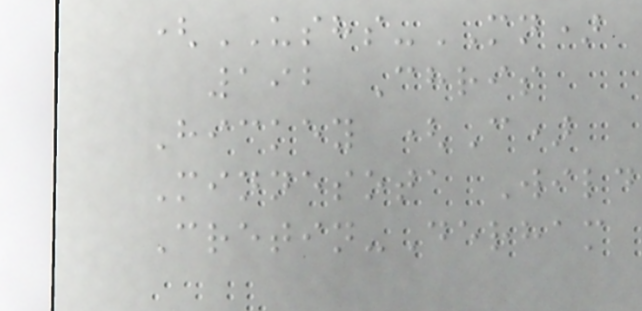(USHS-MN)
192 Chris
Hickey (C)
Minnesota Wild
Cretin-Derham
